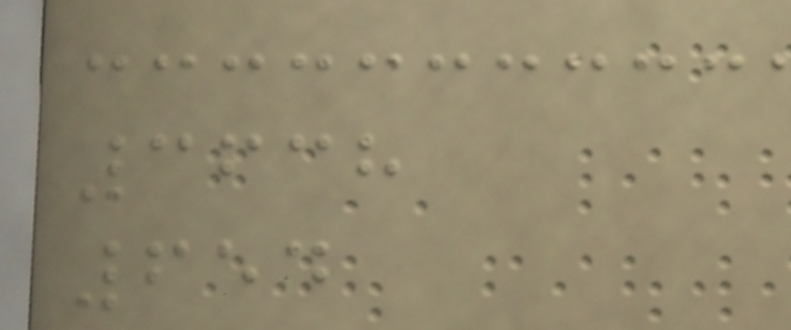3638
654
